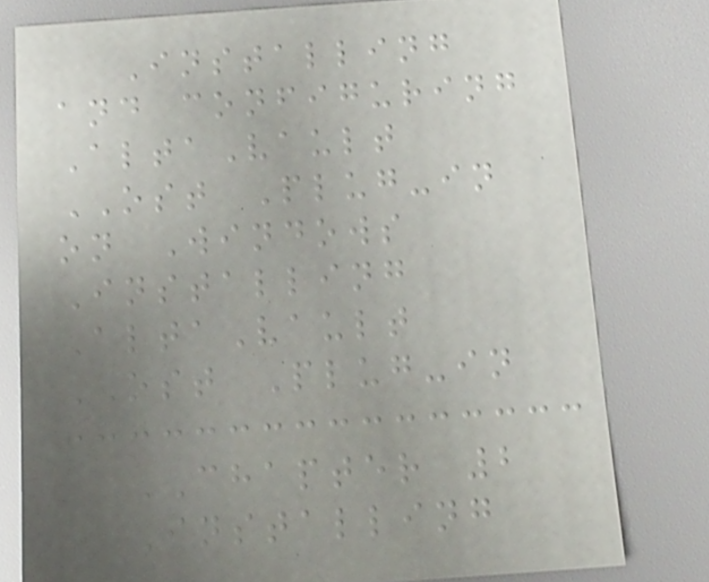Installing
and configuring
AltaVault
OST Plug-in
on Windows
Installing
AltaVault
OST Plug-in
CHAPTER 2
Installing
